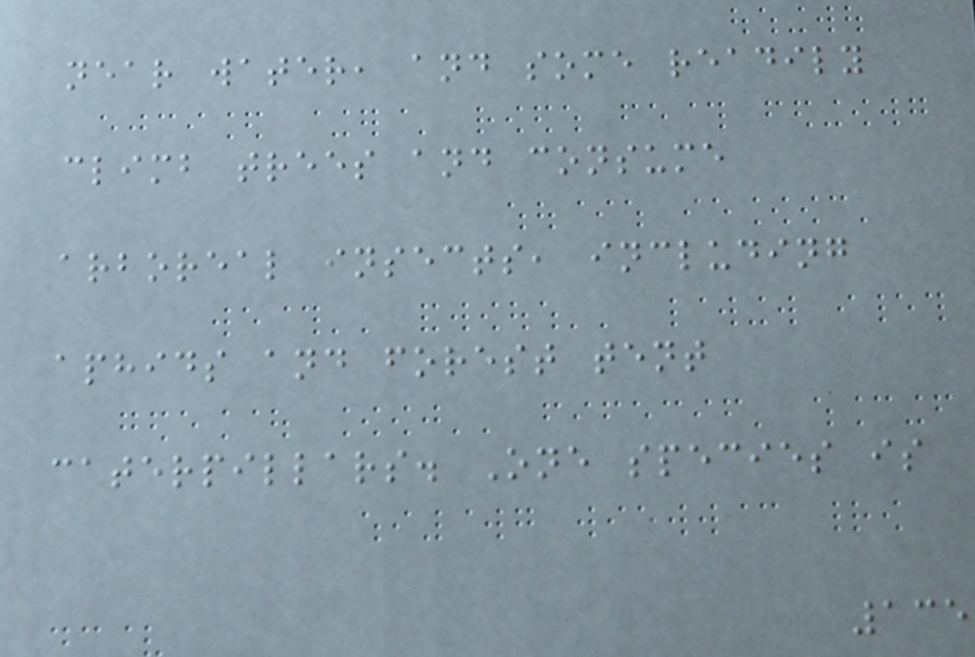near water, and some readily
climb trees and consume
arboreal insects, including
aphids and forest tent
caterpillars. One species is
135
